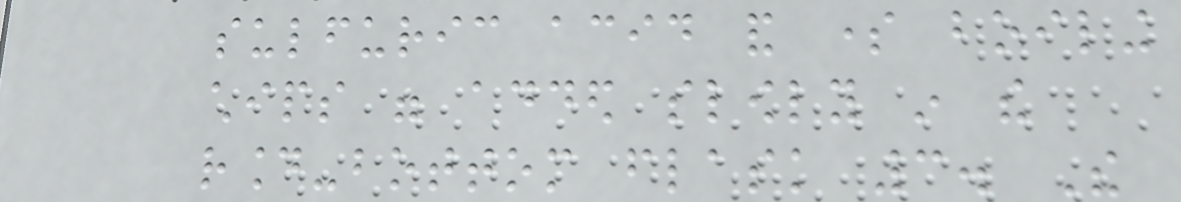sulfuric acid and some boiling
chips were added slowly in the
round-bottom flask 3. The
